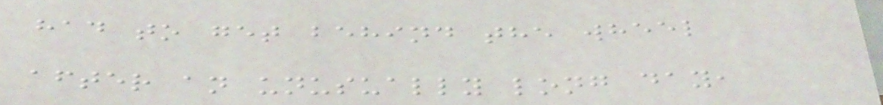had to get behind the wheel
after an unusually long day,
